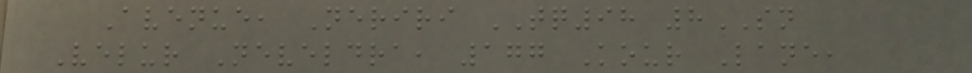Avenue, Neriri TQ98 8SN
Velur Neveldra, 177 Kour Lane,
